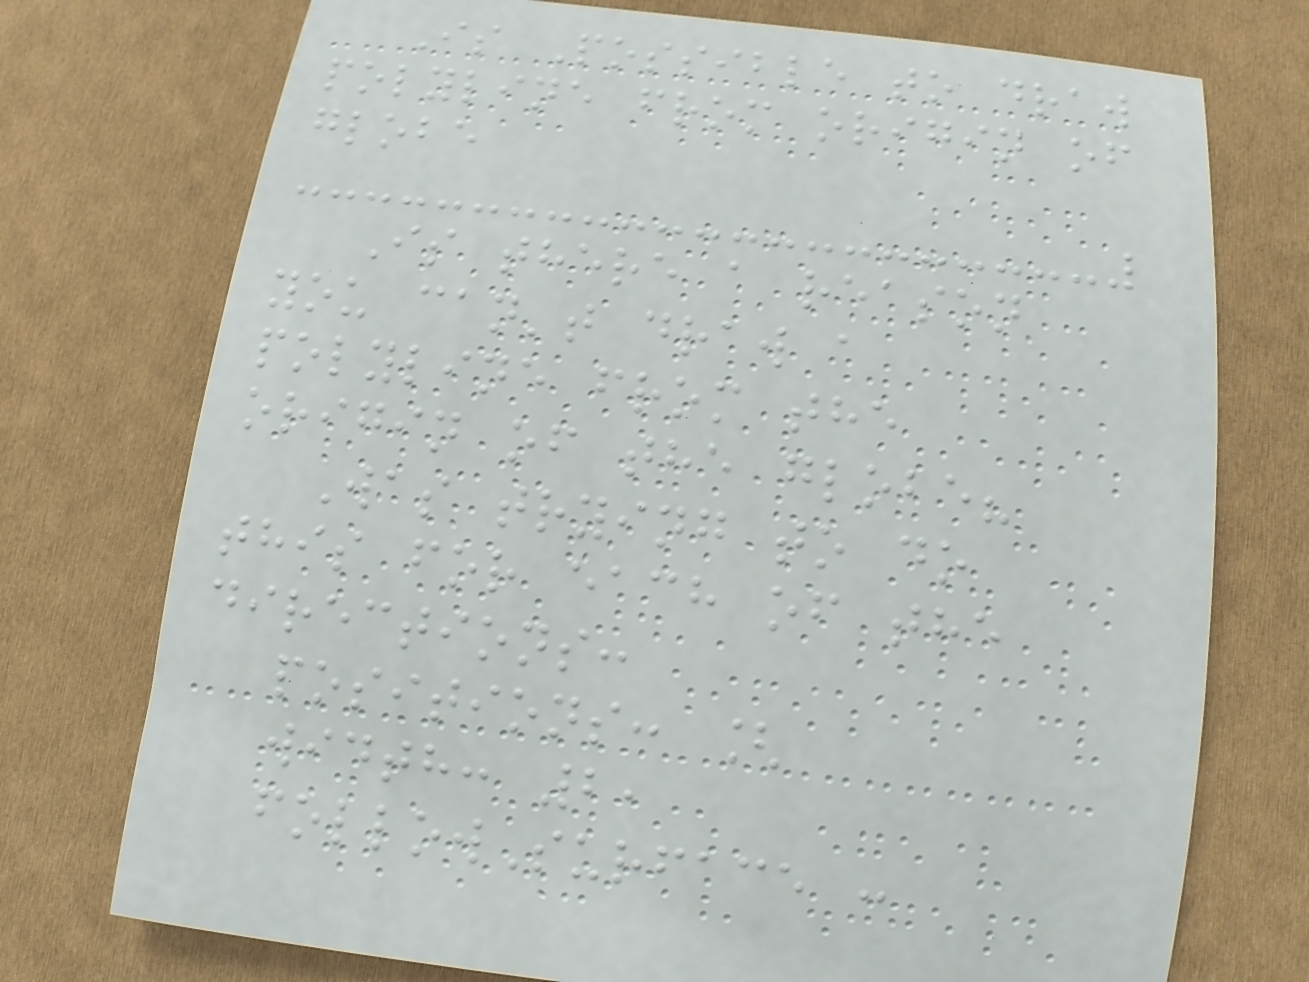Is Possible to draw
polyline from origin of
globe
Is there a reason
you can't draw a
polyline from the
origin of the globe?
Was trying to do
this for each of the
directions:
positions: [
width: 2,
followSurface :
